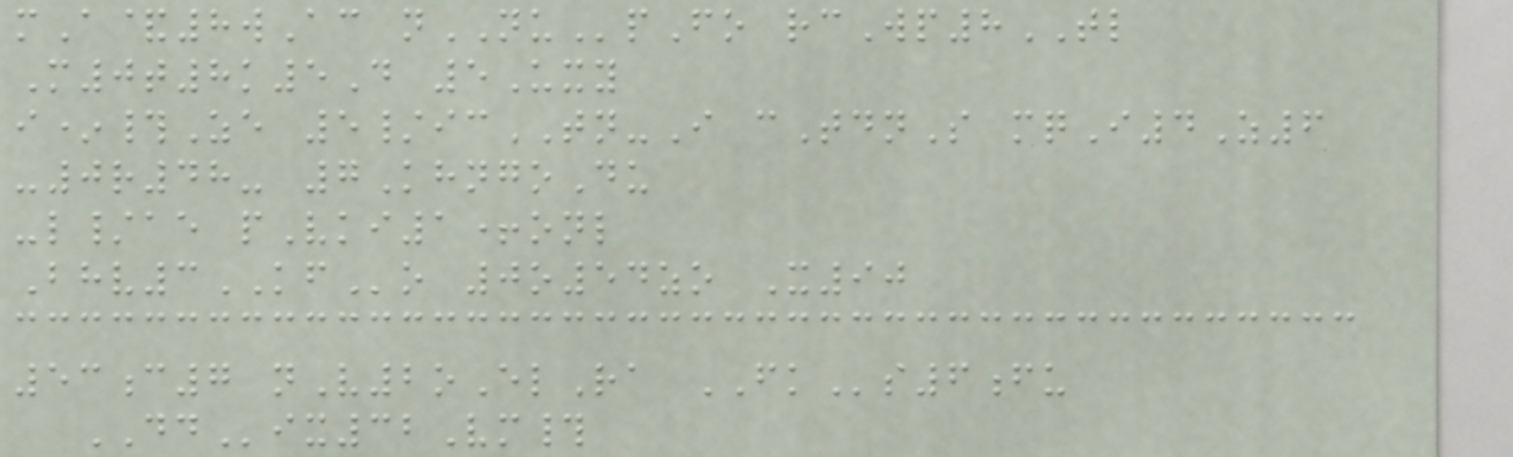mA&8wAc nNUpFo rcWp8TL
M0t8k5D 5Uxy
i*#Ze 5/icTN-I cTdnS mqI4Z6
-0r48- 7KhngoDu
-l/ae pVki1+onl
Bhv3KFo 0o54zo X90
53c7 nV2oElRa FKs6fu
DDix32Vm#
